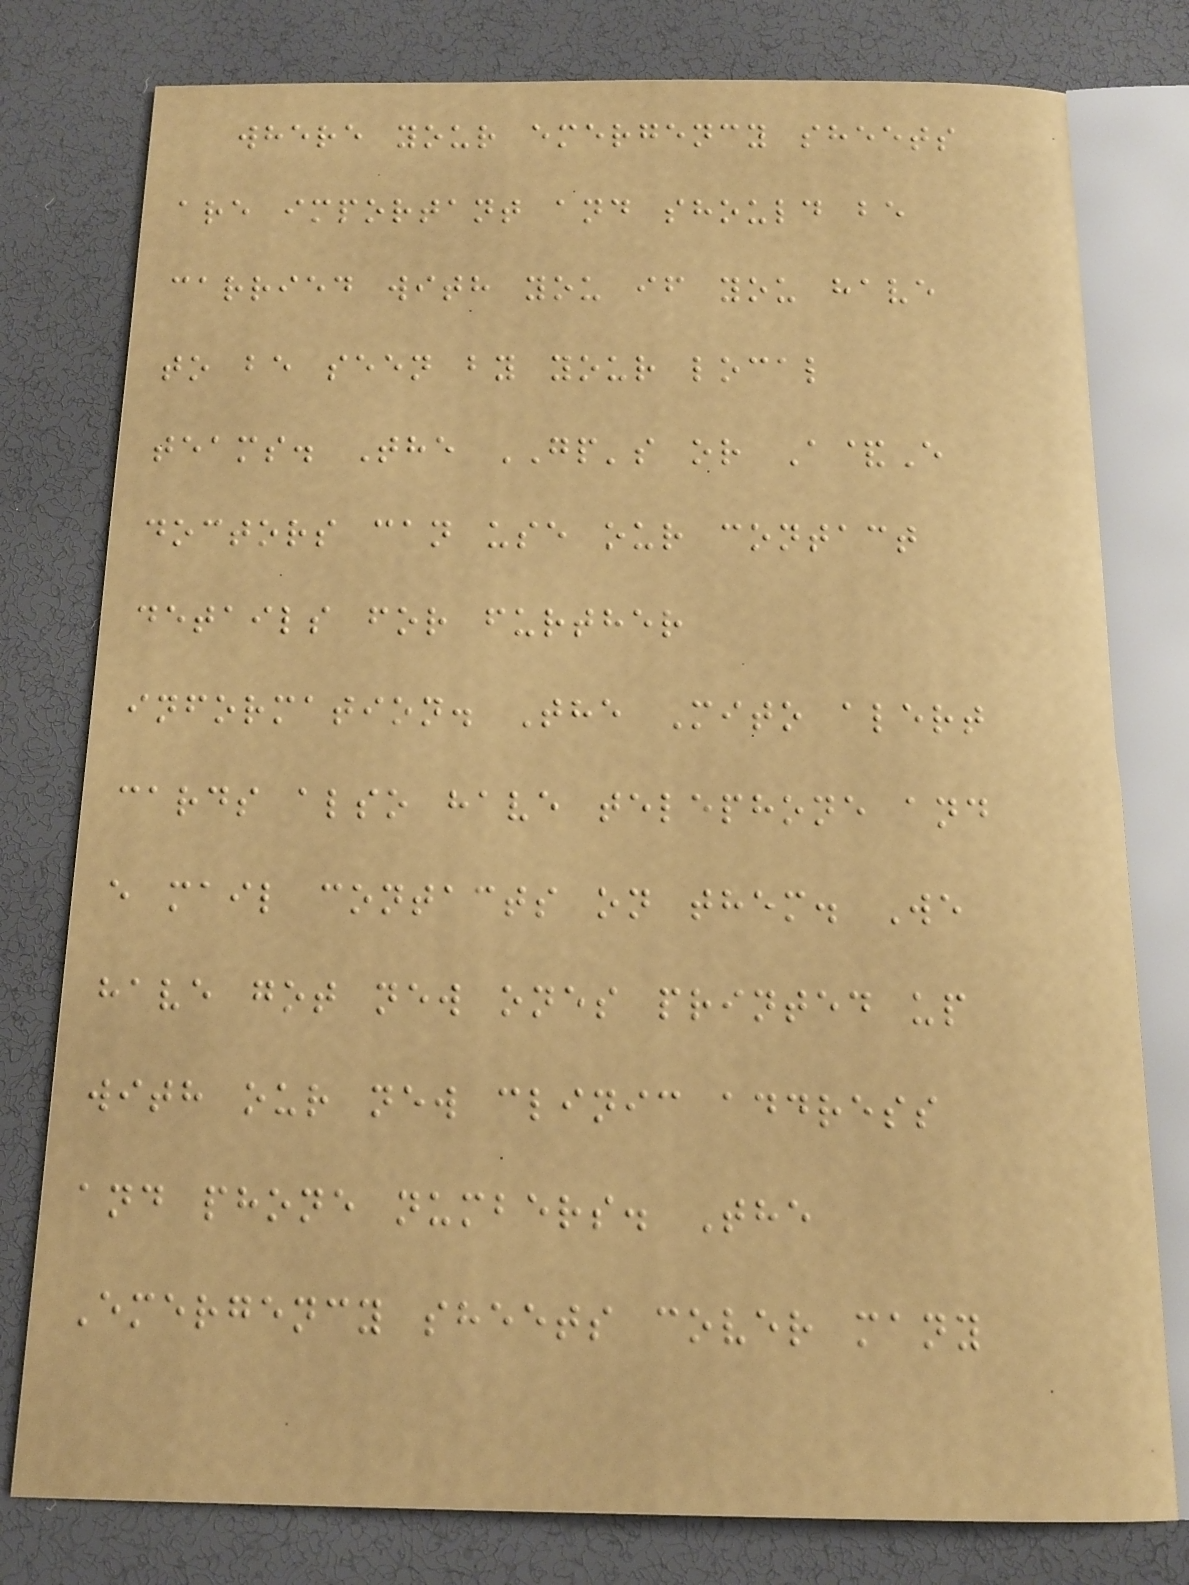where your emergency sheets
are important and should be
carried with you if you have
to be seen by your local
teams. The GP's or A&E
doctors can use our contact
details for further
information. The Mito alert
cards also have telephone and
e mail contacts on them. We
have got new ones printed up
with our new clinic address
and phone numbers. The
Emergency sheets cover many
